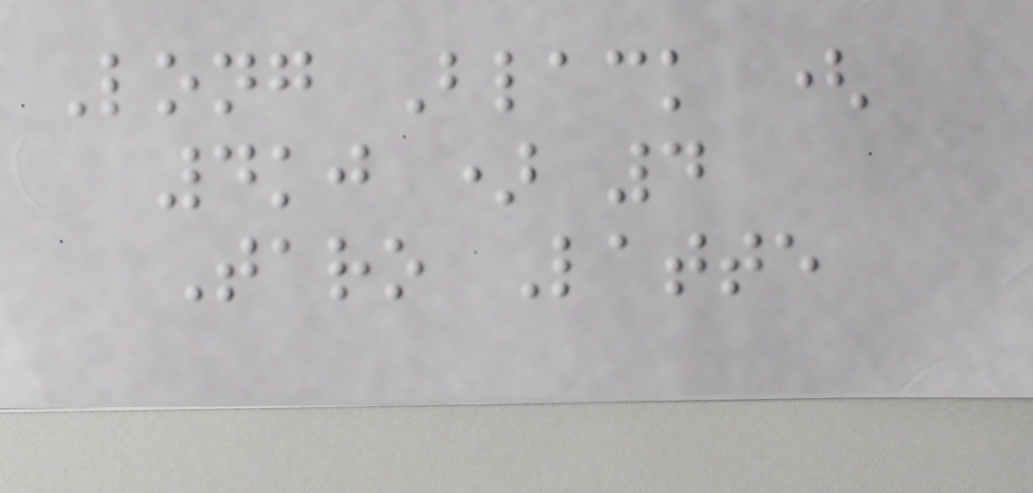Long Black (
4kj ) 4
Taro Latte
